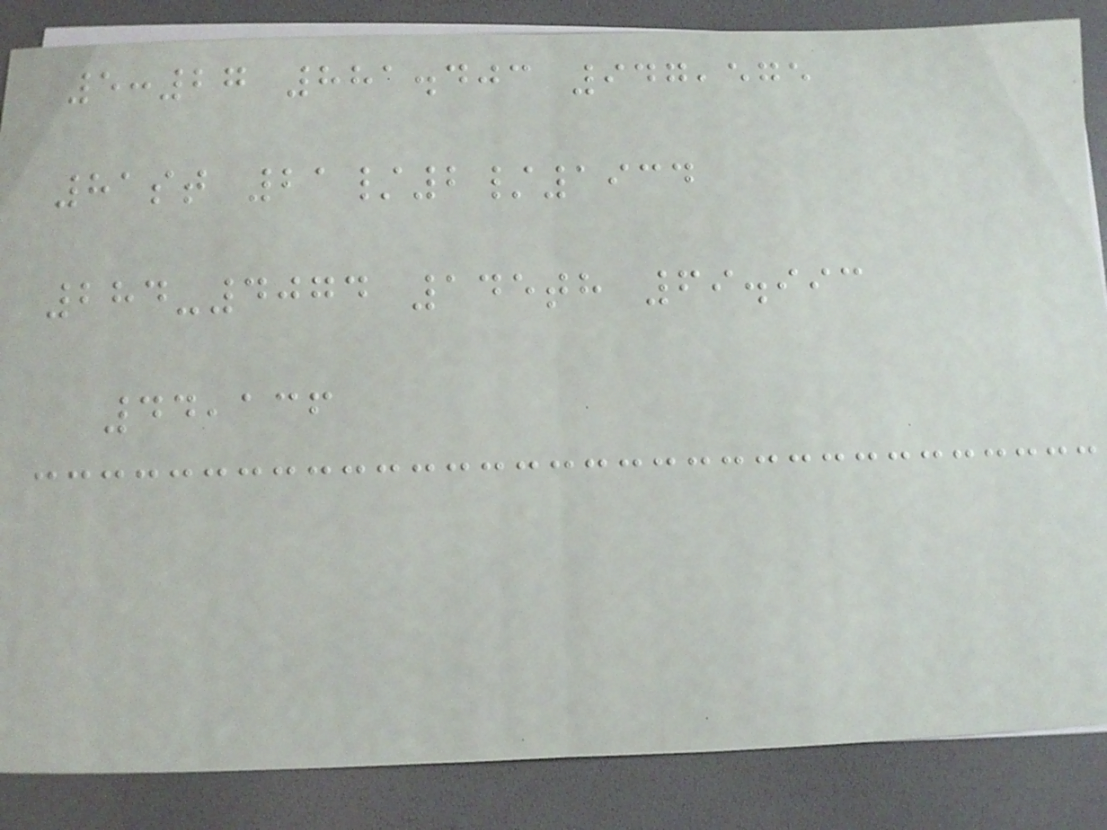5:27 881.403 947,575
81st 21/2/1934
284-4074 145th 69.993
44,136
